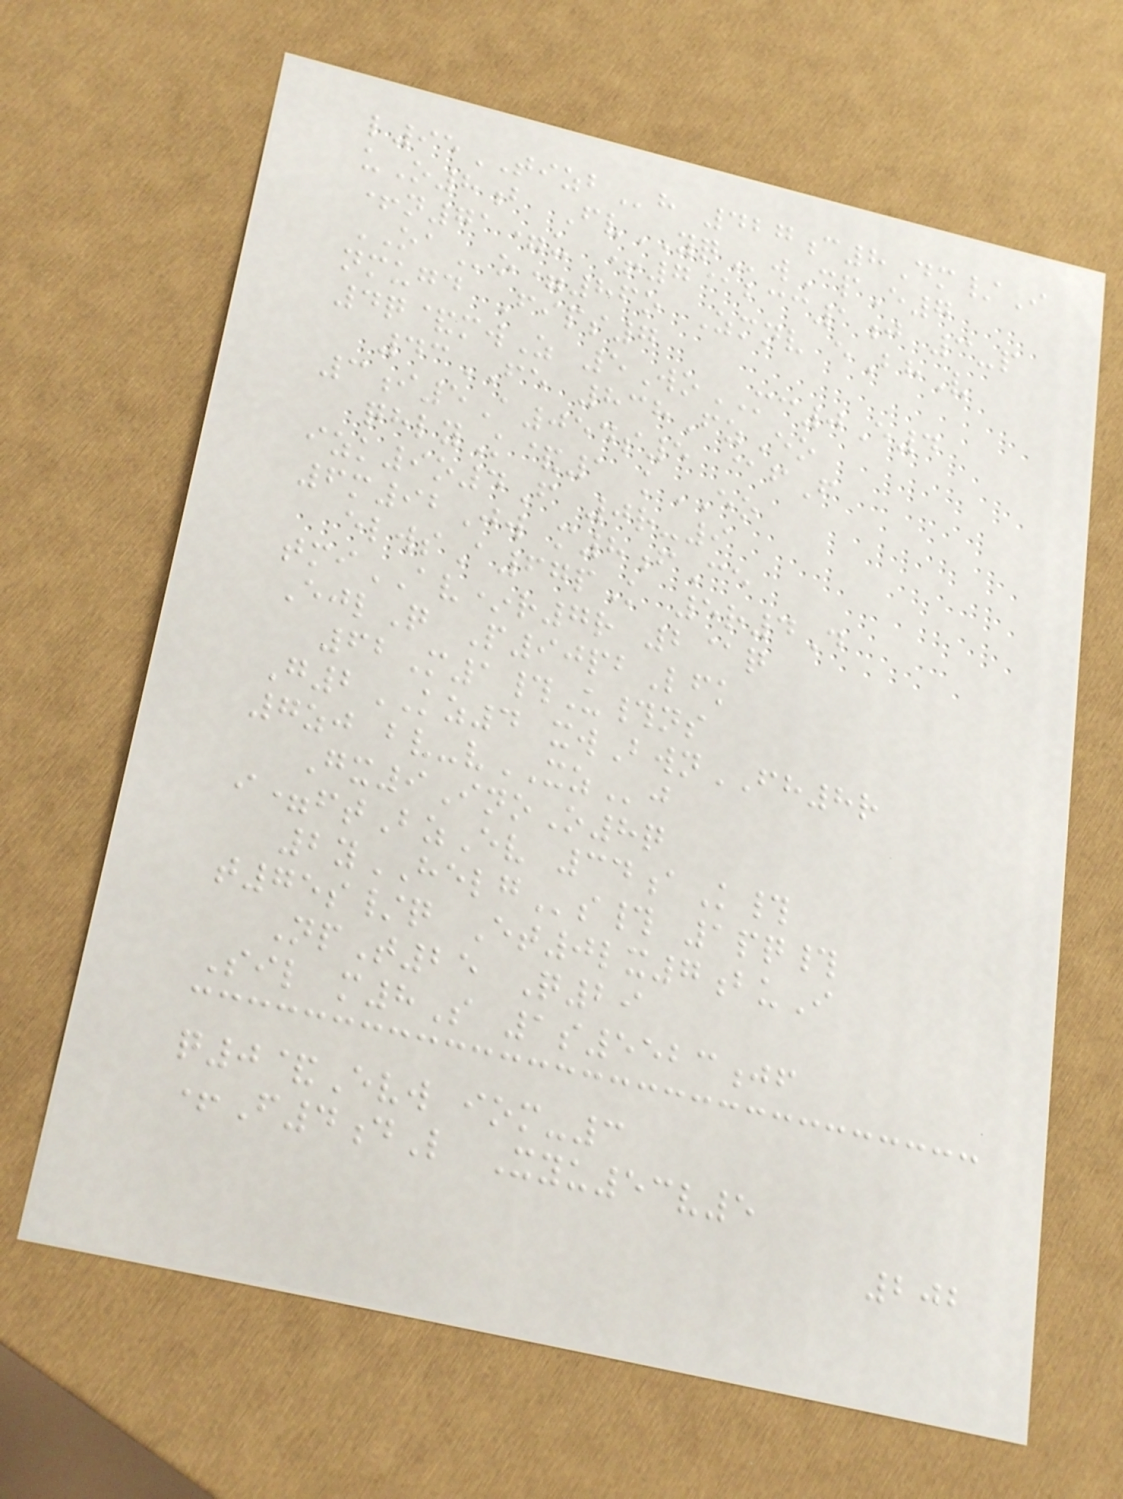l95TIZBh 427c8Dm/I
uO8b FvYQwCpE7
+n71=u +7@bcc1j 3-p
OAo=86o Zmnv eBhV
nmugd Fips7
4q&mwZ 5WoMC0E4
43FE 838FzEo
3i5A054s5 @fF
qhlyK&1 kEO
izk9o4F 0r-9
6m92Jw m8fCe
elwsA67pK 5r4D
tmiAV*r7r 2@q
EjlQ P90pbLfk
62M1#U#ns
G2KZ4 xwBwnFH8r
7zj bv-vXZj
Gx9InoO8q
i=ftBzEv 34aK#
2yHELGs# 1pq#
t75s/q Et0lx7buI
NpT25 Q29
Sil m8S 1s5523jf
q0&Evw iom-3
+F4dL Xyu53v5
202
